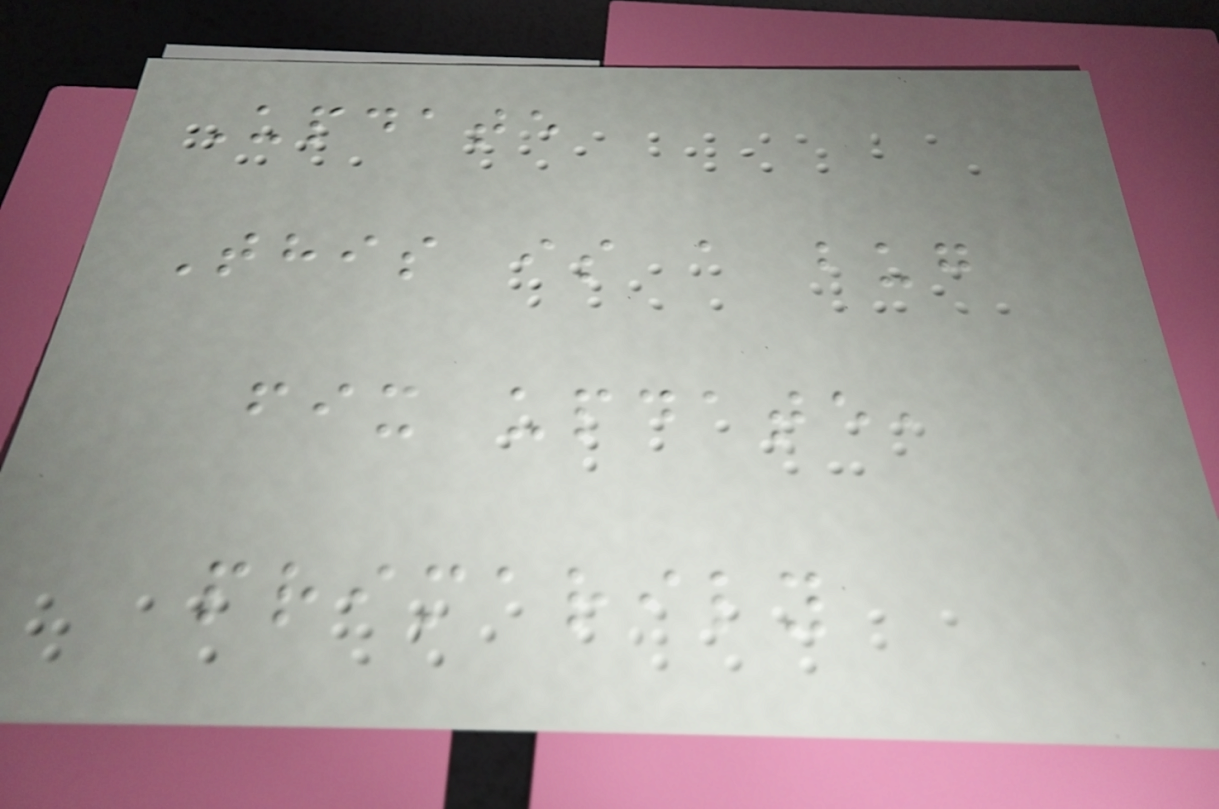Update
This is a bug
fix update,
primarily
